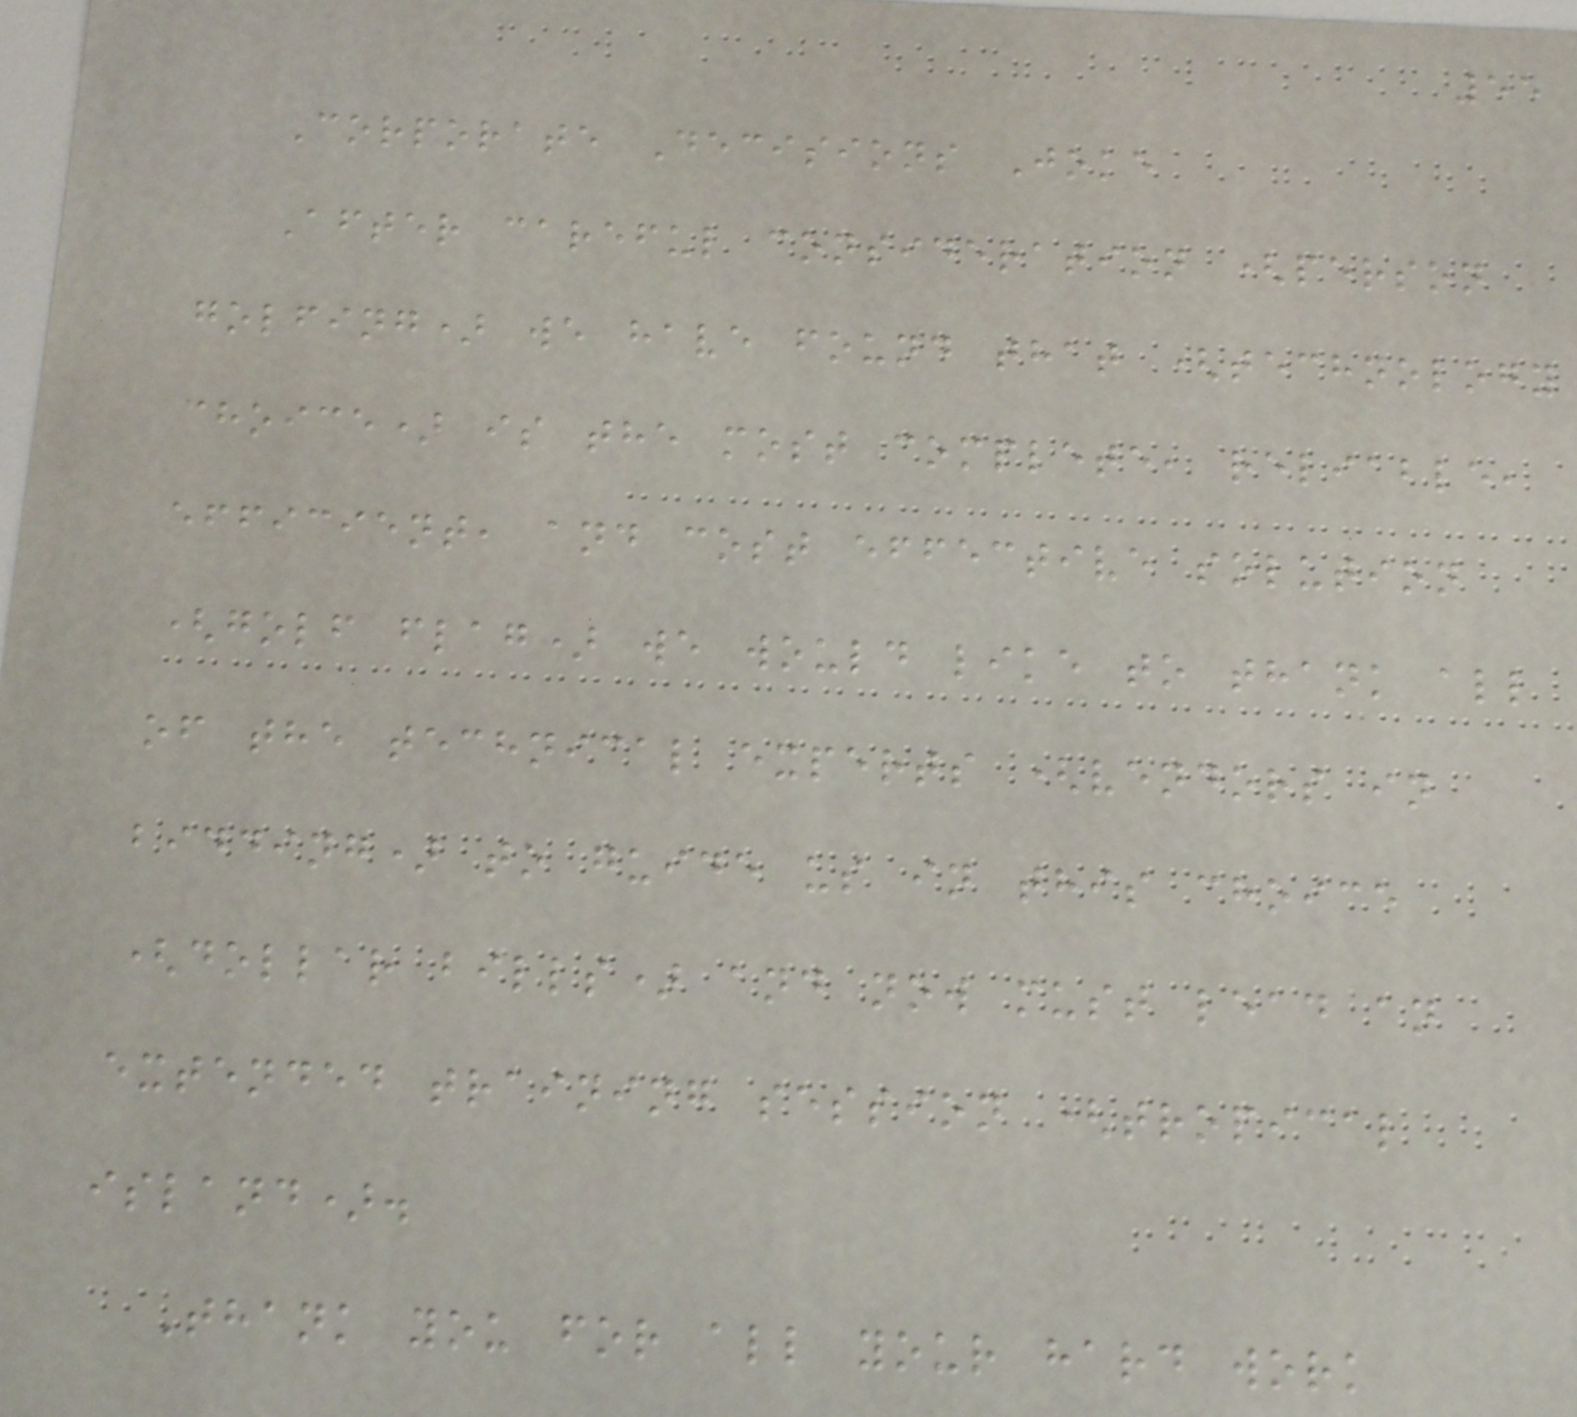55
Corporate Decisions Joke
After careful consideration (person
golfing) we have found that (technology
choice) is the most complete, reliable,
efficient, and cost effective solution
(golf flag) we would like to thank all
of the technical experts (vendors in
bidding) to guide us in this choice
(dollar bills) and now must lead an
extended training session (tropical
island).
Thank you for all your hard work
